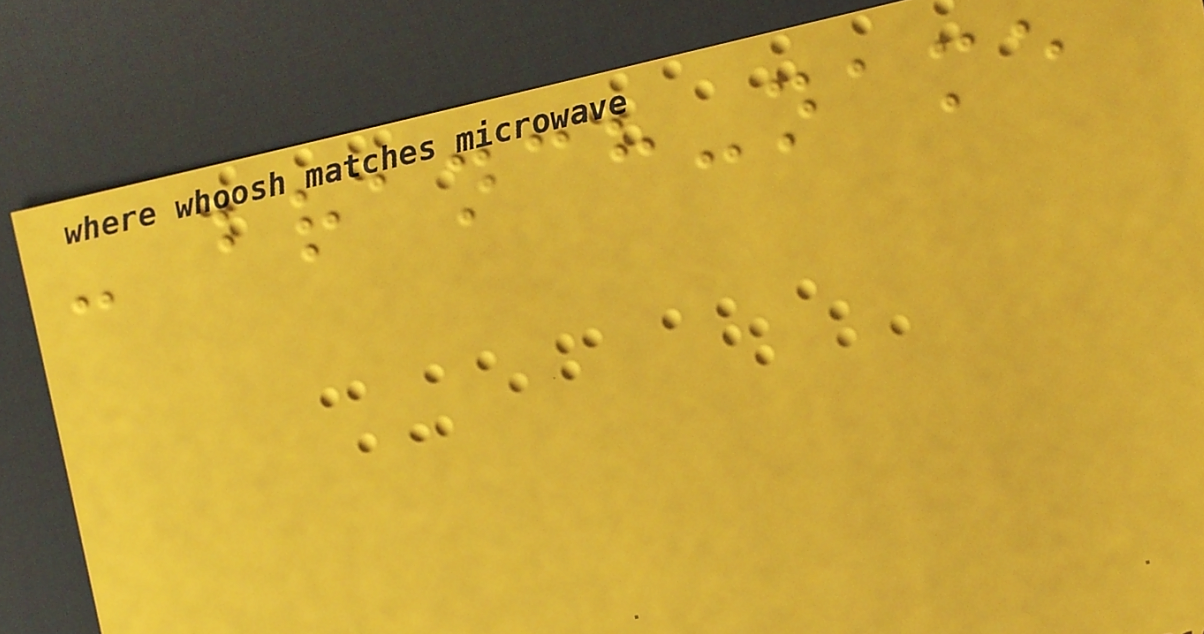- branch-name
